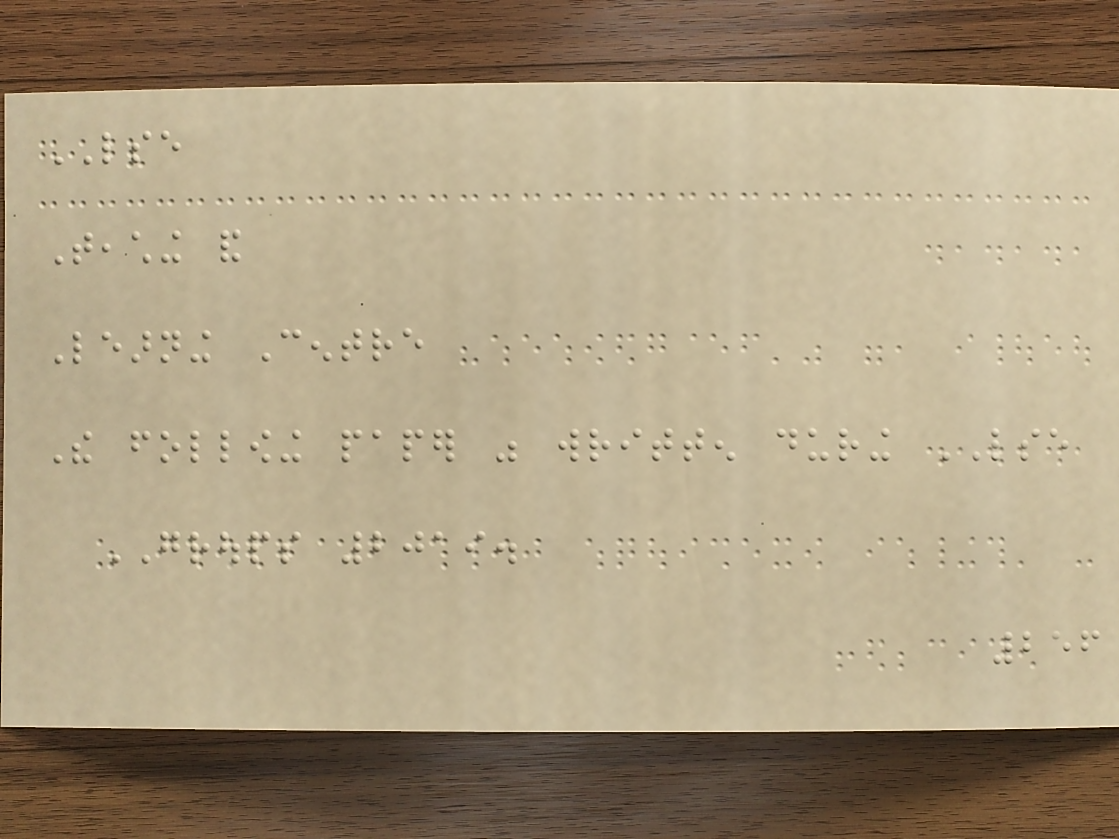LSE
Teaching and
Learning Centre
The following paper was written during LSE
GROUPS 2019.
256
